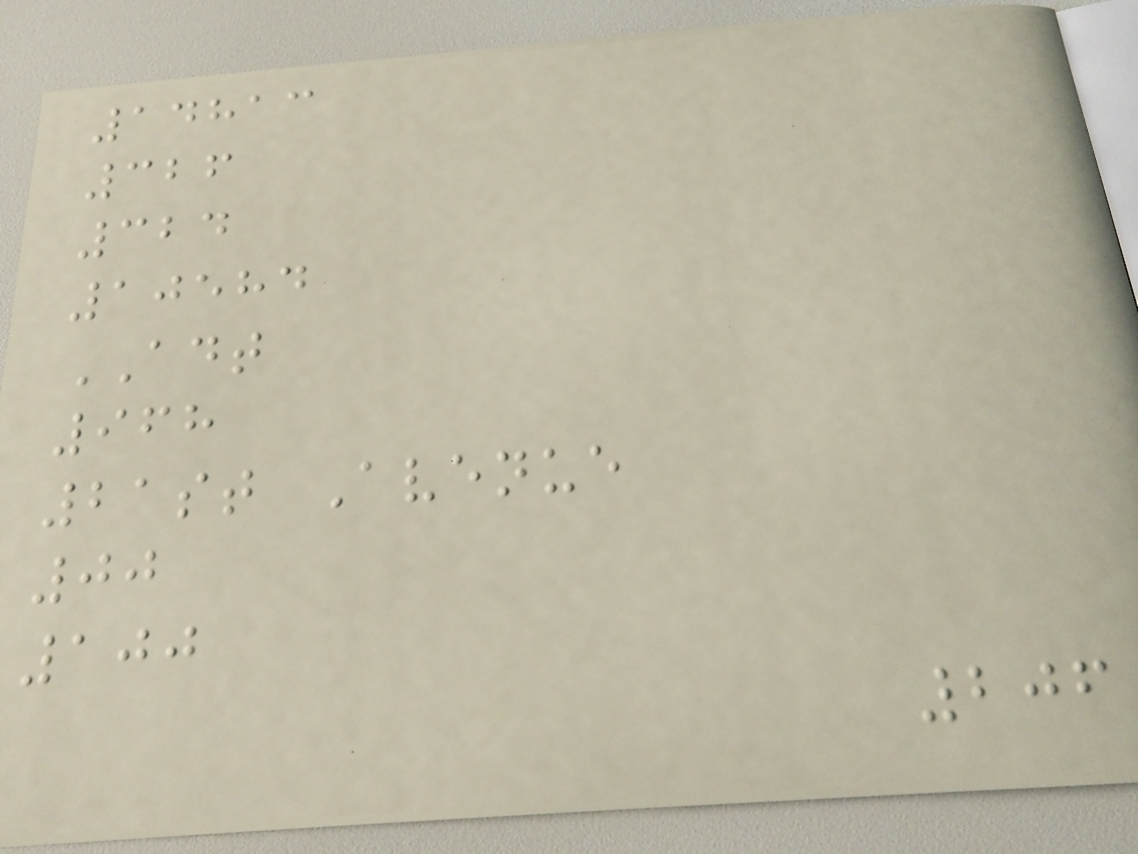14813
326
324
10584
ADT
968
21st Avenue
00
100
206
